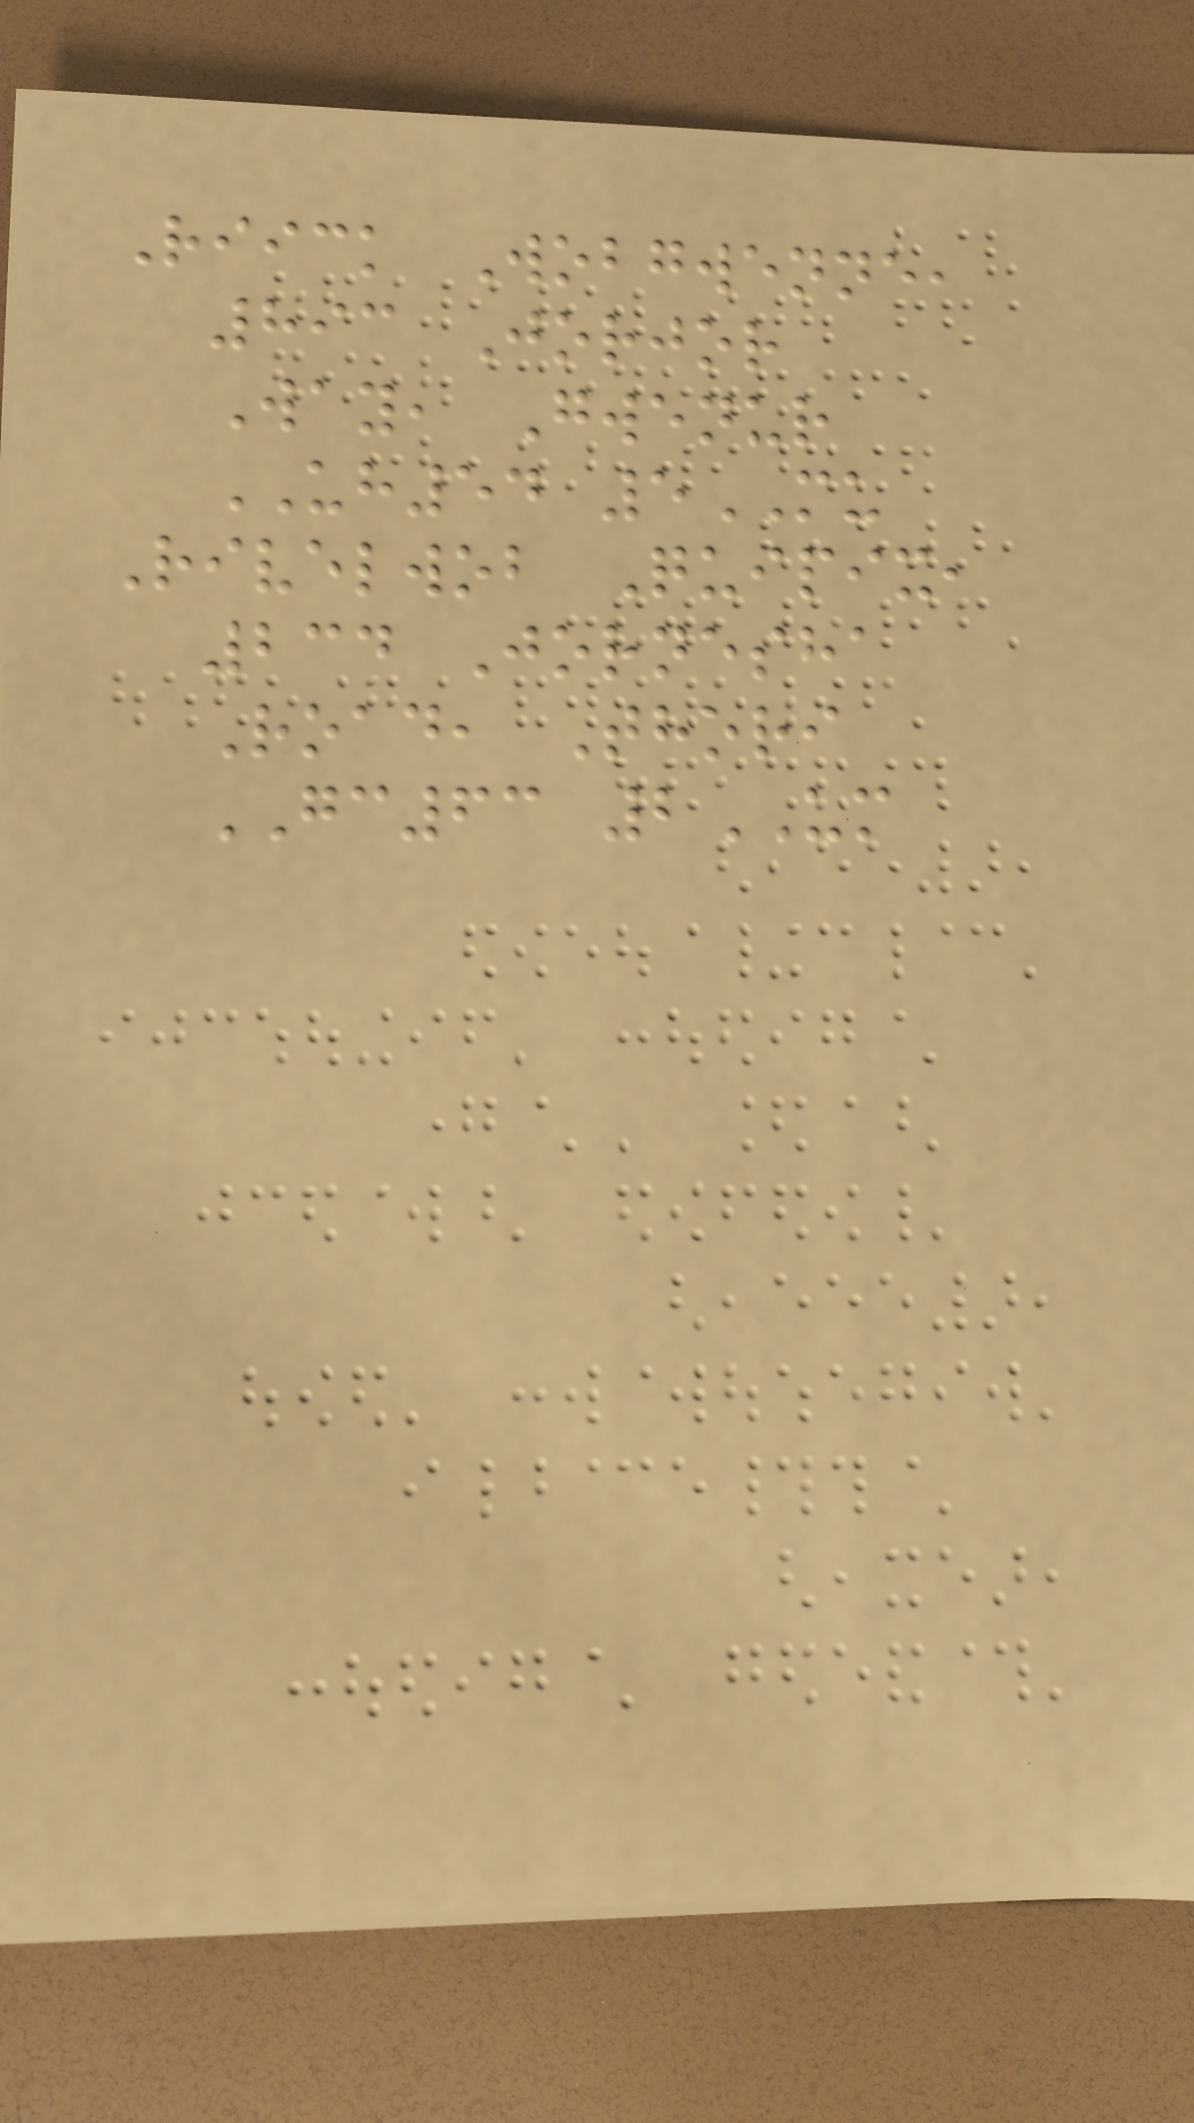Riick Wobgwenne,
893 Jorjor
Way, Gwenur
UH54 5MU
Rivelwob Quipix,
234 Jornesha
Road, Thori
GC63 2UM
